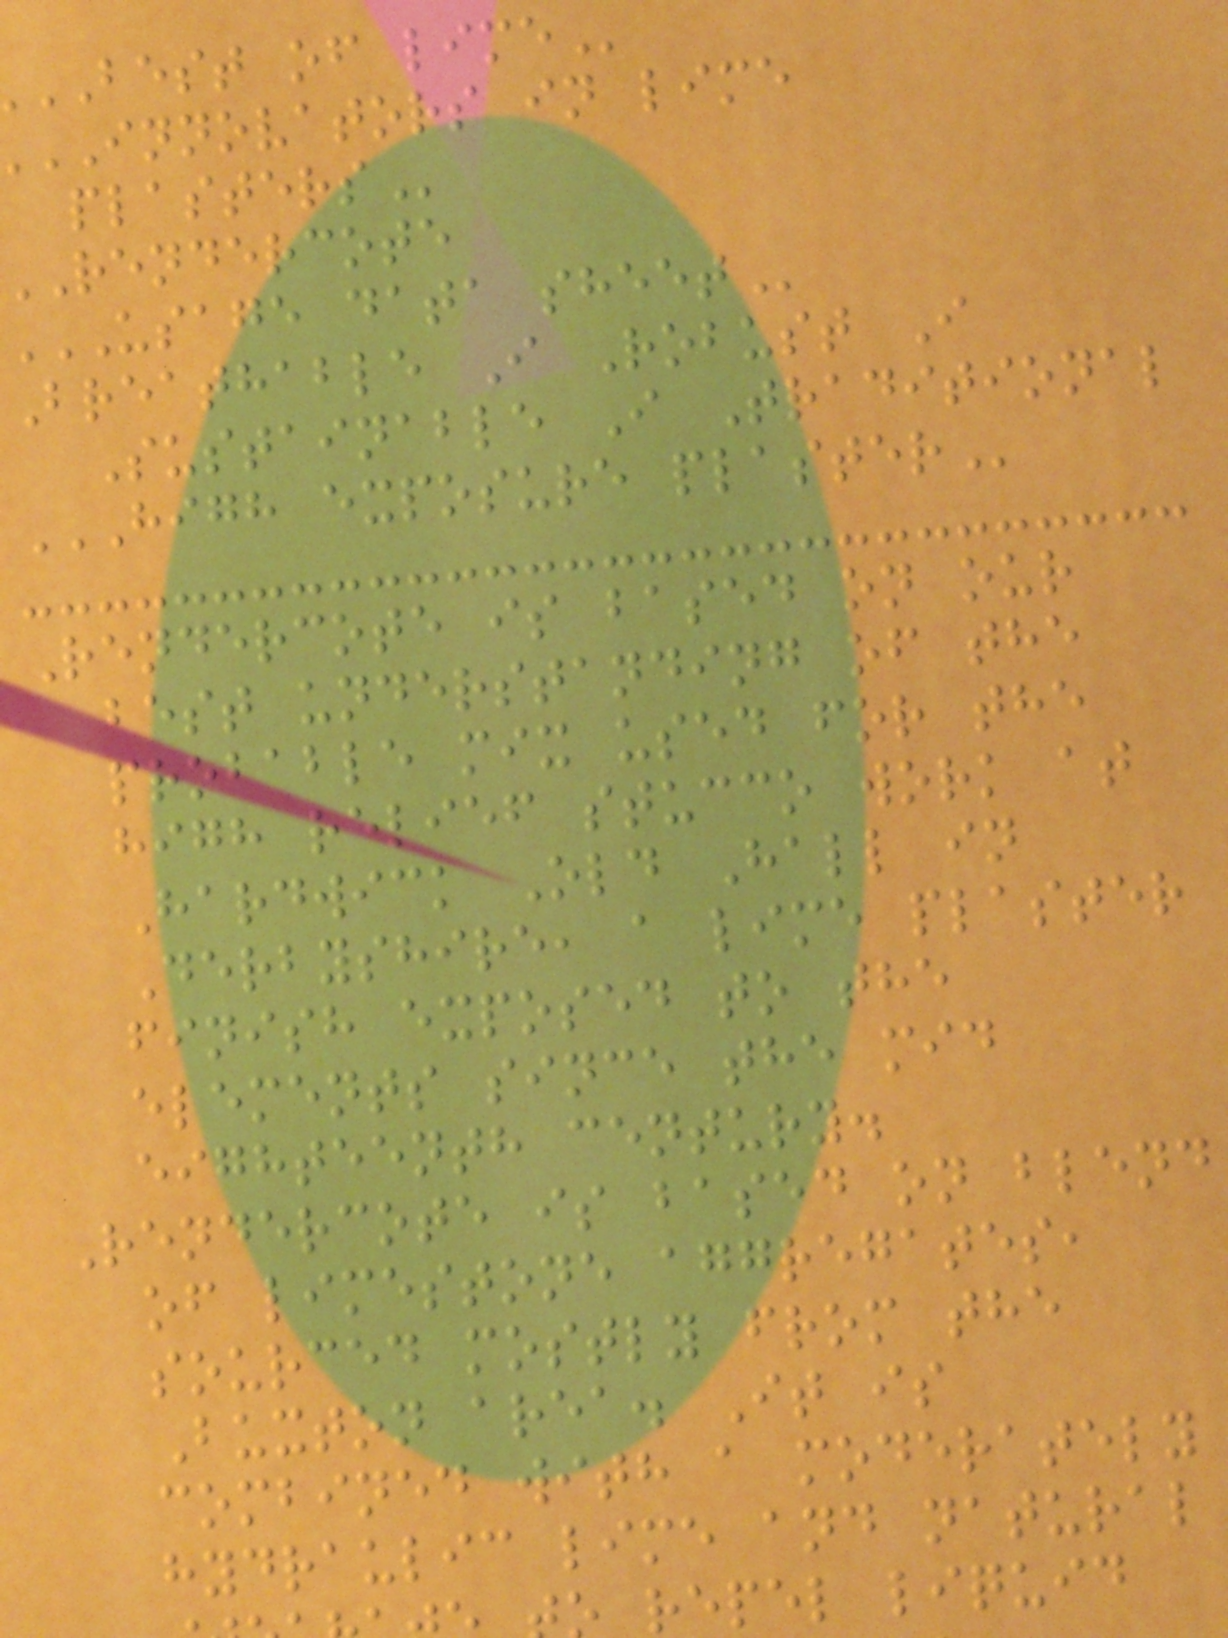BEST of
INNOVATORS in lime
rendercote
USAGE DATA SHEET
Breathable I Robust I
Sustainable I Traditional
HIGH EXPOSURE PLASTER
Rendercote is based on our
best understanding of the
probable mix used for the
high relief stucco work at
Hardwick Old Hall in
Derbyshire, a lime plaster
finish exposed to the
elements since the mid
eighteenth century.
Rendercote is based on blend
of limestone aggregates,
sourced mostly from the
Buxton area. It is
combined with a moderately
hydraulic lime and natural
repel liquid
